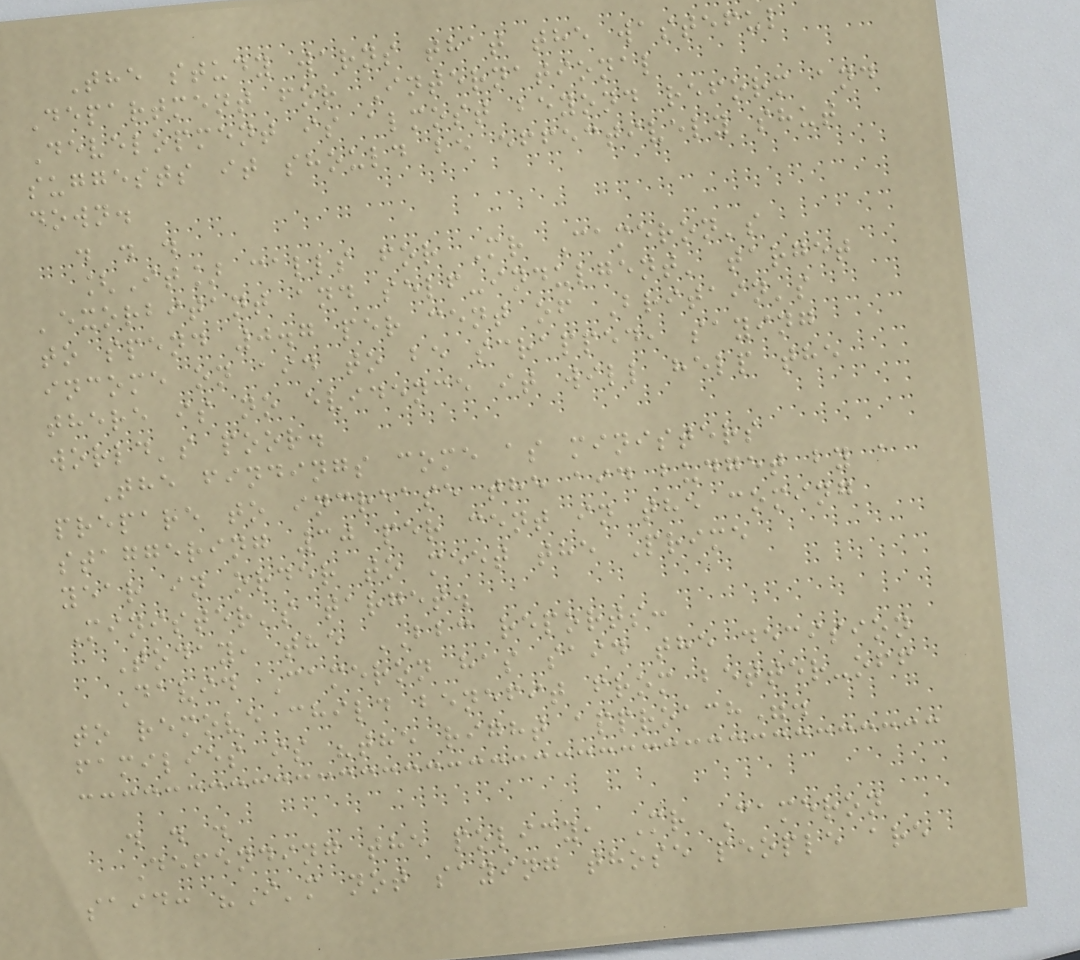The study warns that the wasteful
Department for International
Development is almost beyond reform and
suggests it should be effectively shut
down.
. . .
[It] calls for Mr Cameron's
'exorbitant and self-indulgent' target
to spend 0.7 per cent of Britain's
income on aid to be scrapped, saying
there is no evidence it will help the
world's poor.
The findings come as ministers
prepare to increase the aid budget by a
staggering 30 per cent in the coming
year in order to meet the Prime
Minister's target.
Today, the BBC reports:
David Cameron has said the decision
to remove child benefit from better-off
families is "the right approach".
. . .
Defending the policy, Mr Cameron
said: "I'm not saying those people are
